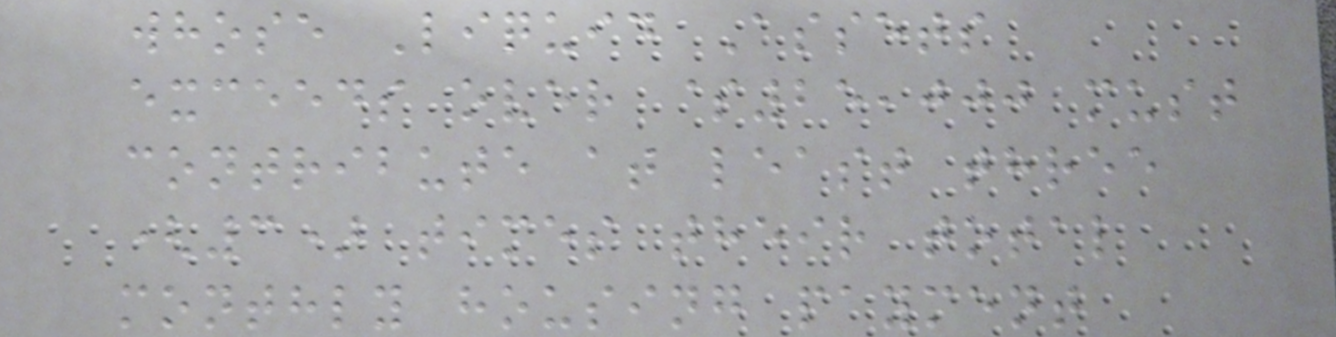whose Liquid Assets
exceeds over $25,000 must
contribute at least three
(3) times their total
monthly housing payment
